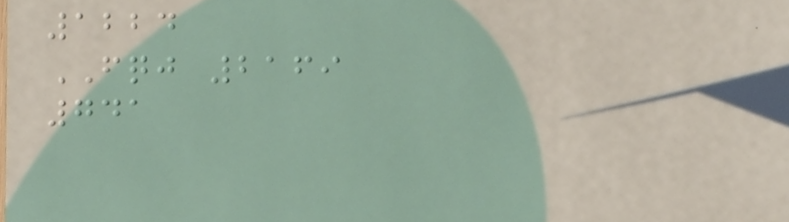1224
FQJ 2169
741
